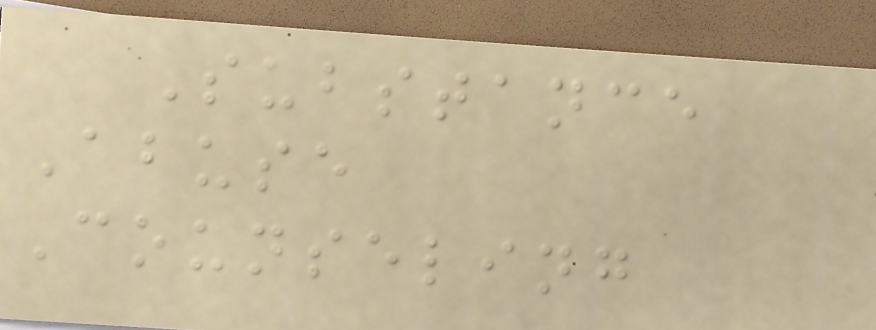Substance
Abuse
Counseling
